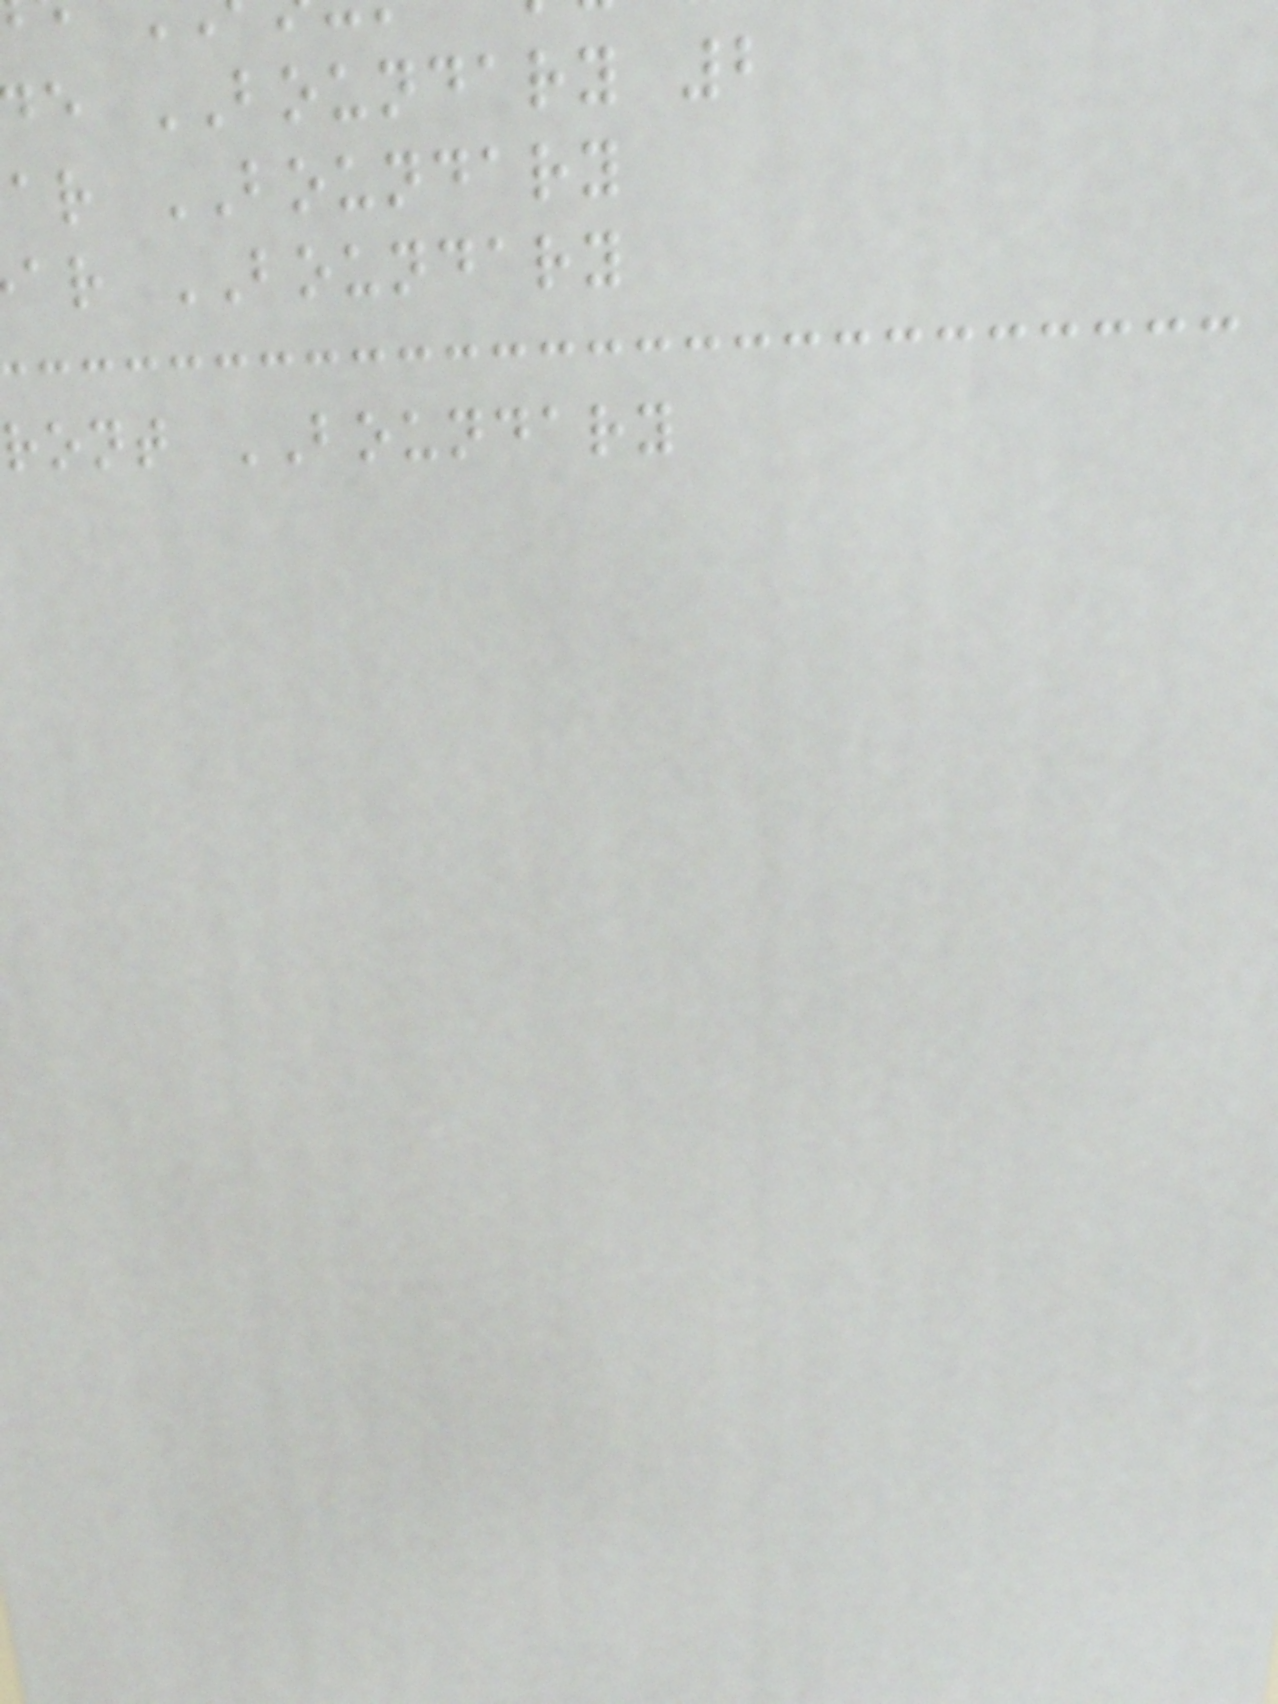e BOUNDARY 2
ar BOUNDARY
ar BOUNDARY
ront BOUNDARY
